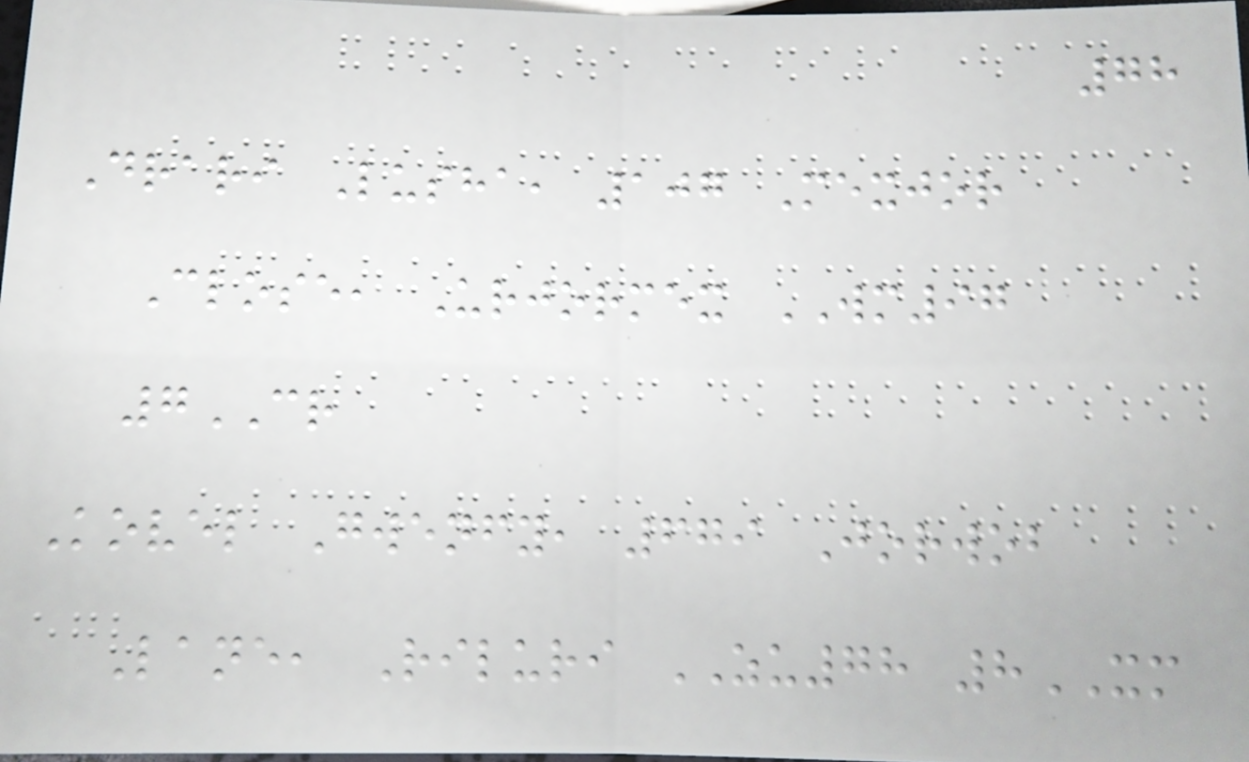78
Drari Lusha, 107 Mexjor
Close, Urjormex WM97
7CR
Kovel Gwenfy, 679 Jorwob
Lane, Riluri ZU78 8XM
